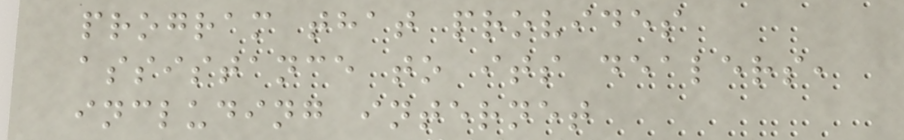program that provides
assistance to its dealers,
including internet
